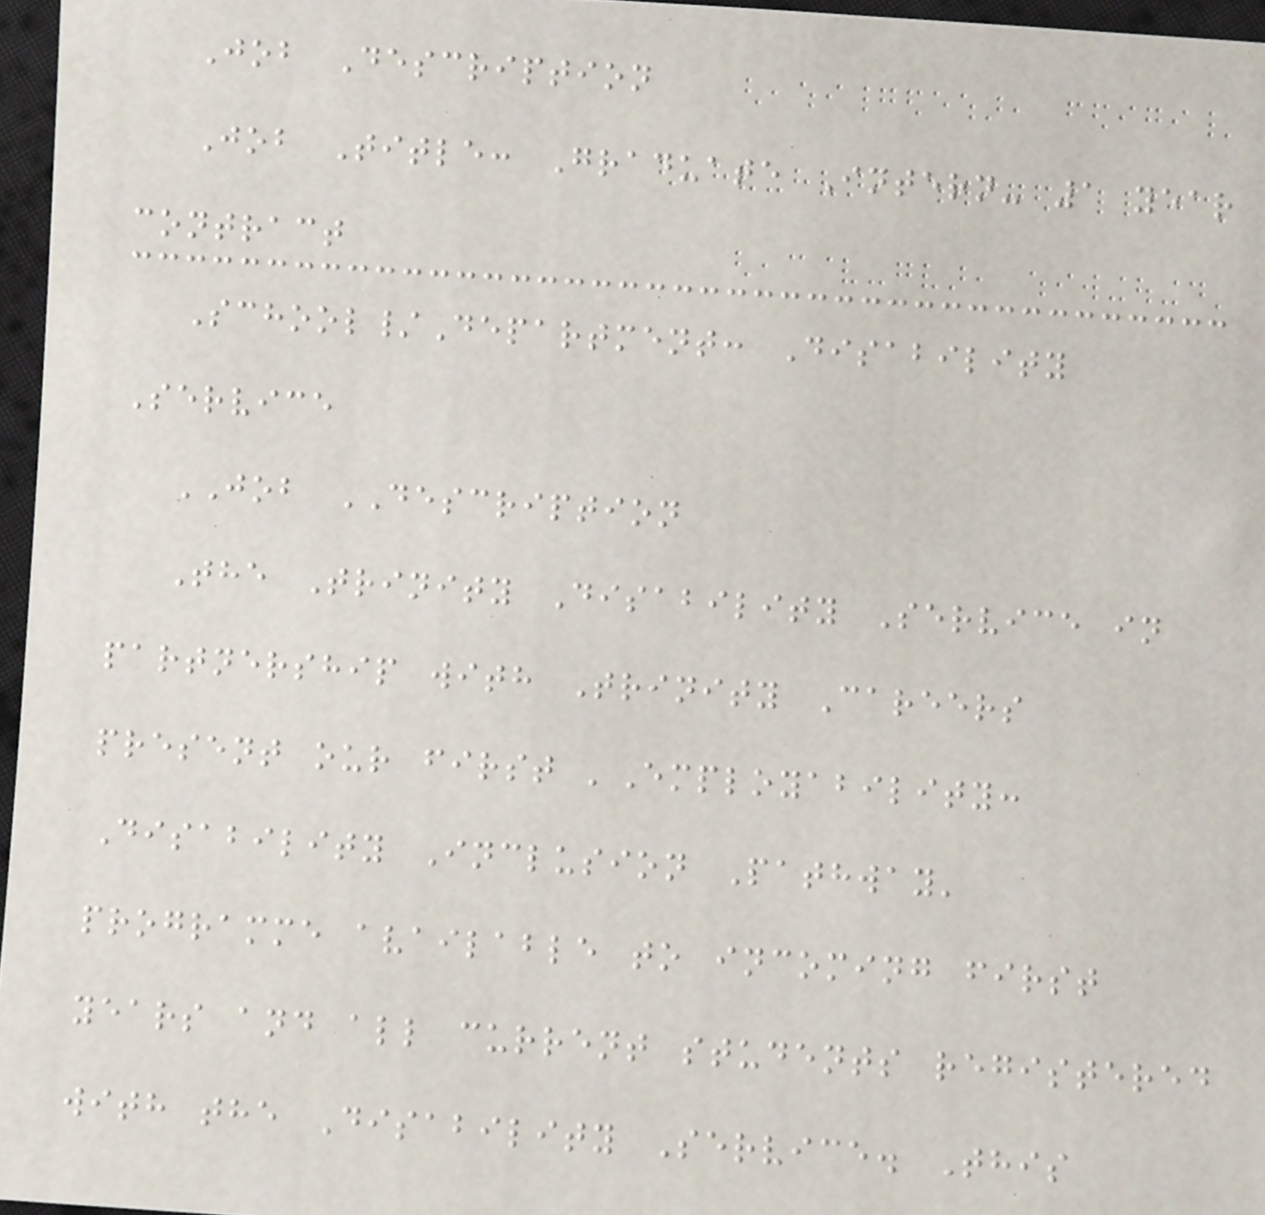Job Description
Job Title: Graduate Intern- 1 year
contract
School/Department: Disability
Service
JOB DESCRIPTION
The Trinity Disability Service in
partnership with Trinity Careers
present our first 'Employability:
Disability Inclusion Pathway'
programme available to incoming first
years and all current students registered
with the Disability Service. This
